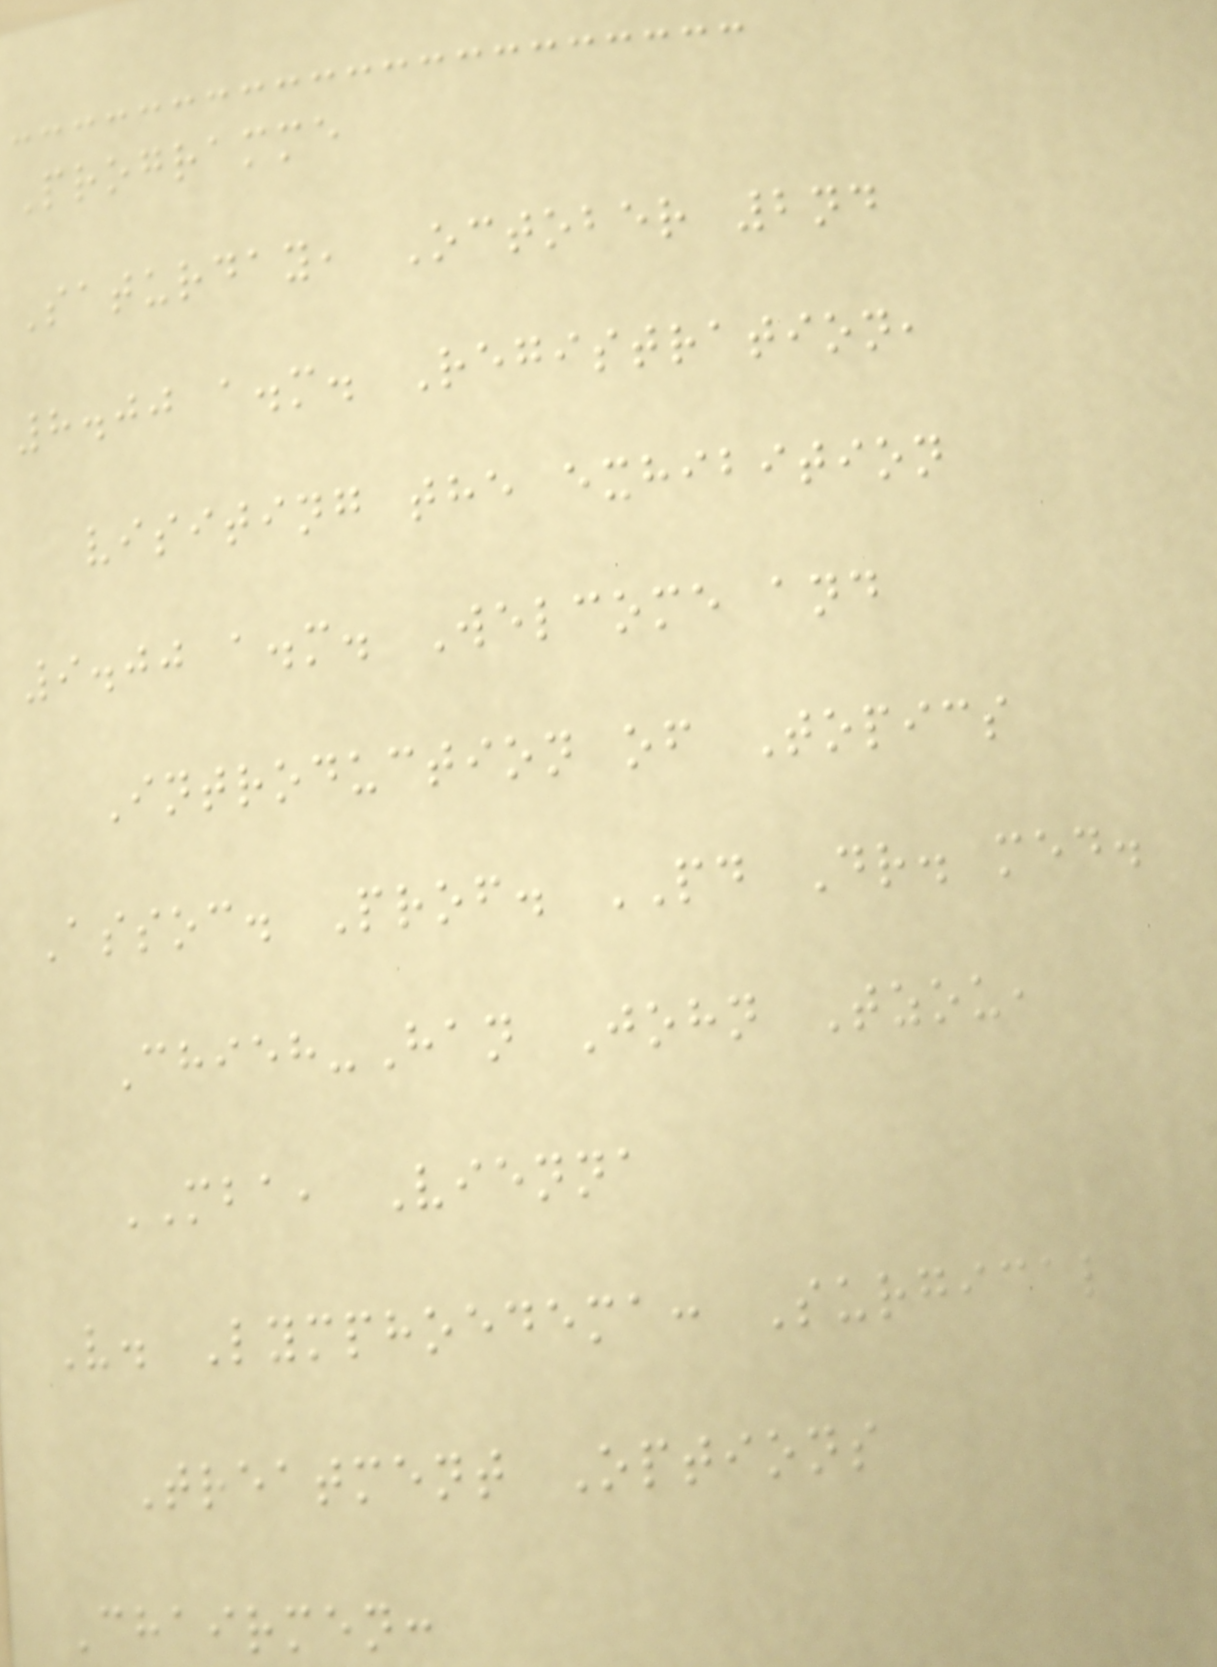Programme
Saturday, October 2nd
8.00 a.m. Registration,
visiting the exhibition
9.00 a.m. Welcome and
Introduction of Topics
Assoc. Prof. PD Dr. med.
Chieh-Han John Tzou,
MBA, Vienna
V. Lymphoedema: Surgical
Treatment Options
Chairmen:
